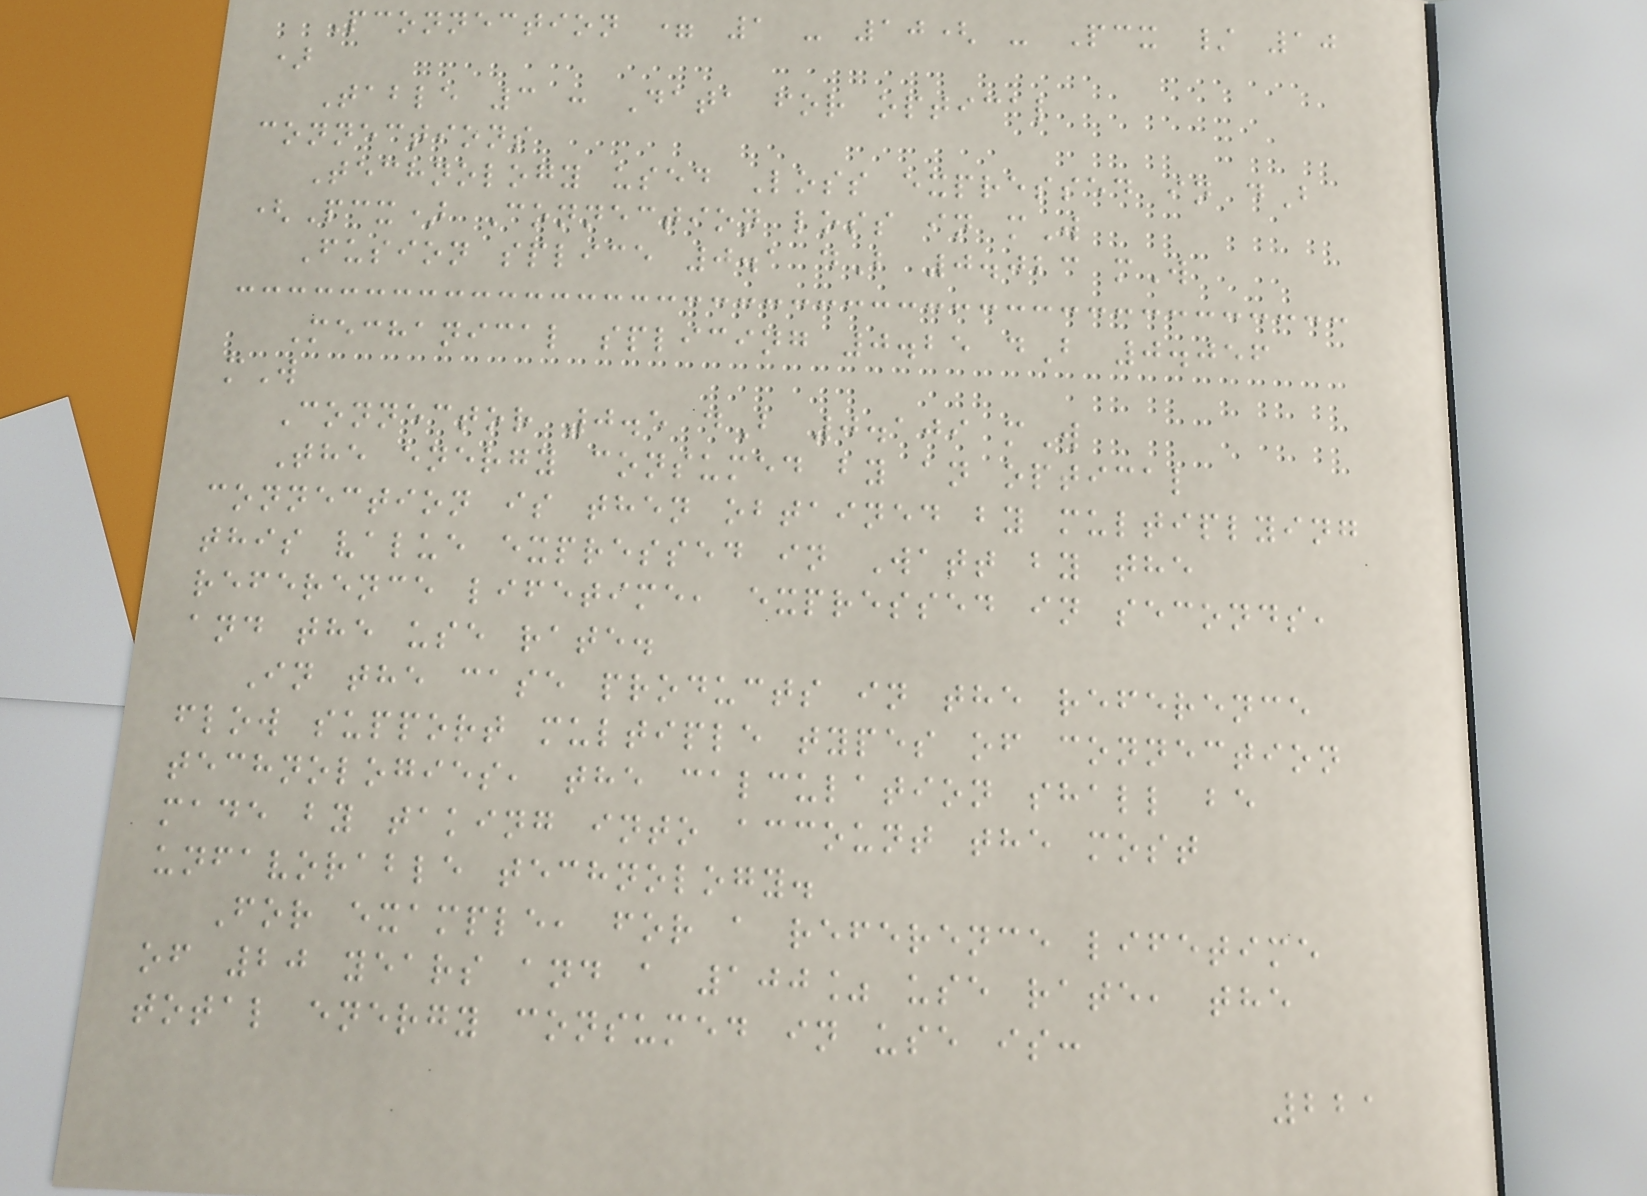Pconnection = 1 - 10( - Pcx / 10
)
Table 3 : Data for optical
connections
Technology used Loss expressed in dB
(Pcx) Connection loss in mW
Fusion splice 0.1 dB 0.023 mW
Mechanical splicing 0.25 dB 0.056
mW
Connector 0.5 dB 0.109 mW
The energy consumed by an optical
connection is then obtained by multiplying
this value expressed in Watt by the
reference lifetime, expressed in seconds,
and the use rate.
In the case products in the reference
flow support multiple types of connection
technologies, the calculation shall be
made by taking into account the most
unfavorable technology.
For example, for a reference lifetime
of 20 years and a 100% use rate, the
total energy consumed in use is:
221
